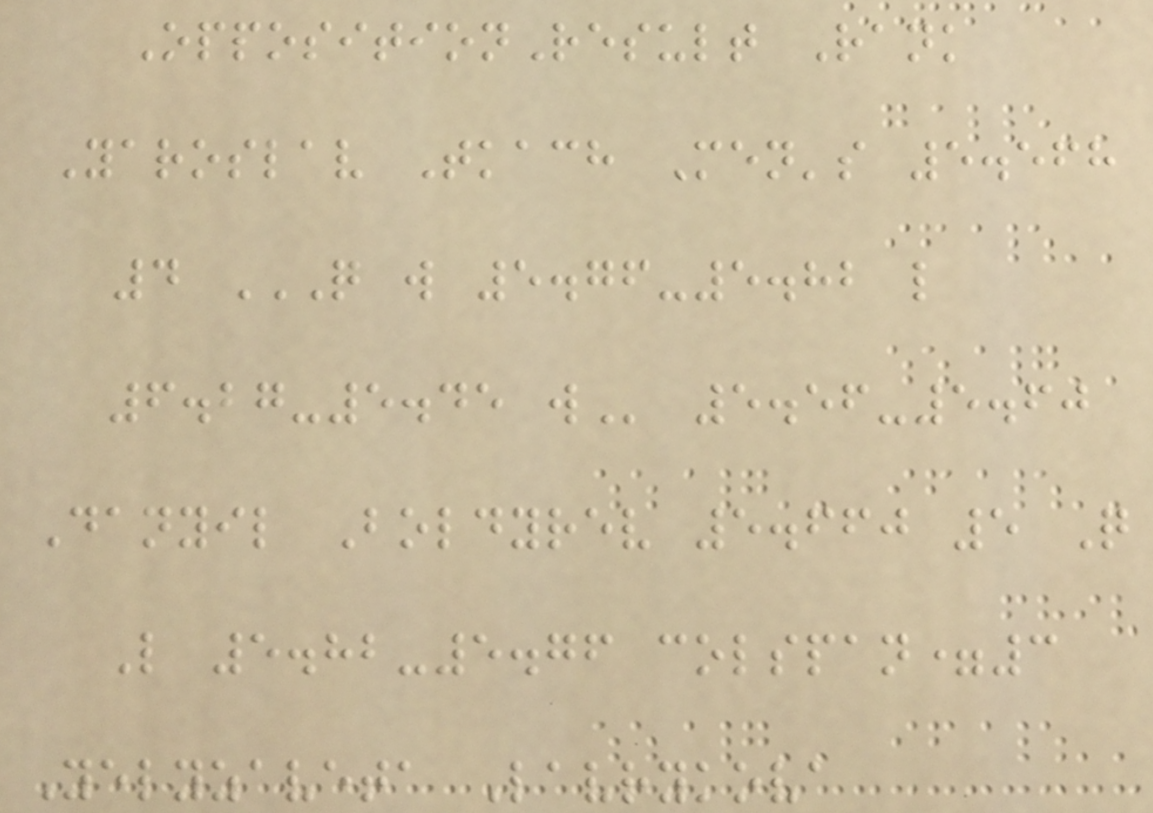OppositionResult Rank
Yaroslav Tkach Men's 5.568
4 Q W 5.76-5.82 L
6.27-5.45 W 5.56-5.60
Danyil Boldyrev 5.660 5 Q
L 5.82-5.76 colspan=3
Yelyzaveta Lavrykova
